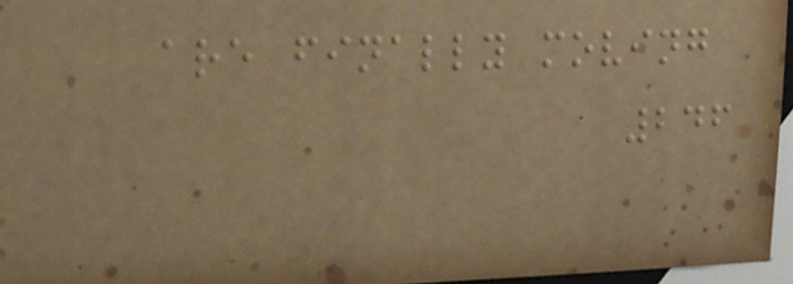are finally moving
246
